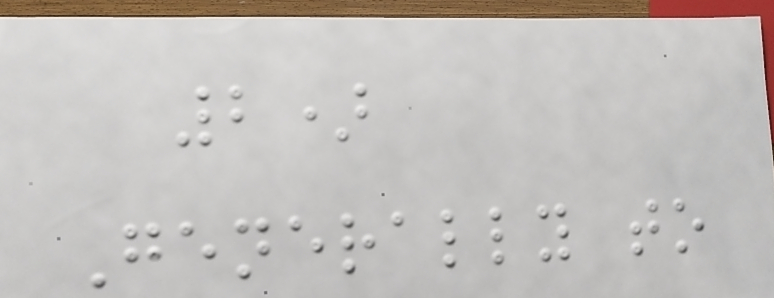2)
Generally to
